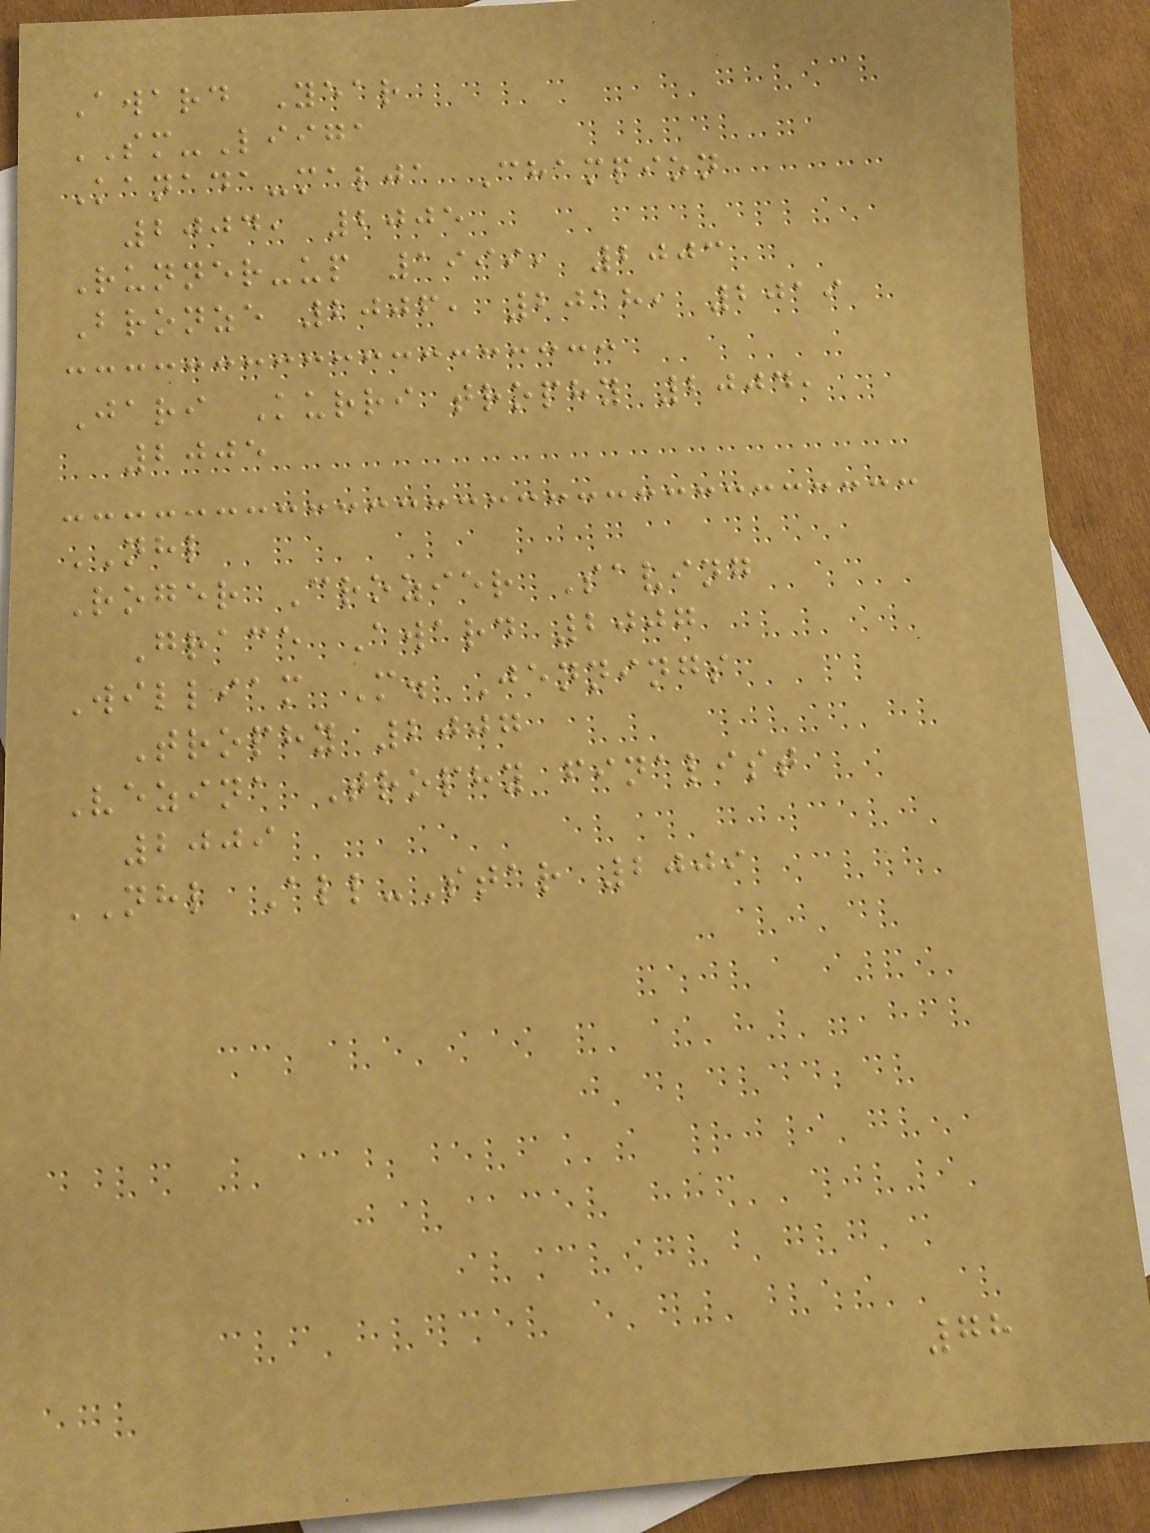Award Year
SM-Liiga
Kanada-malja Champion
2004, 2005
Runner-up 1999, 2003
Bronze 2006, 2018, 2019
Jari Kurri trophy 2004,
2005
NHL
Roger Crozier Saving
Grace Award 2007
William M. Jennings
Trophy 2007
Vezina Trophy finalist
2009
NHL All-Star 2009
78
